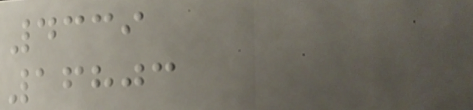4339
16803
